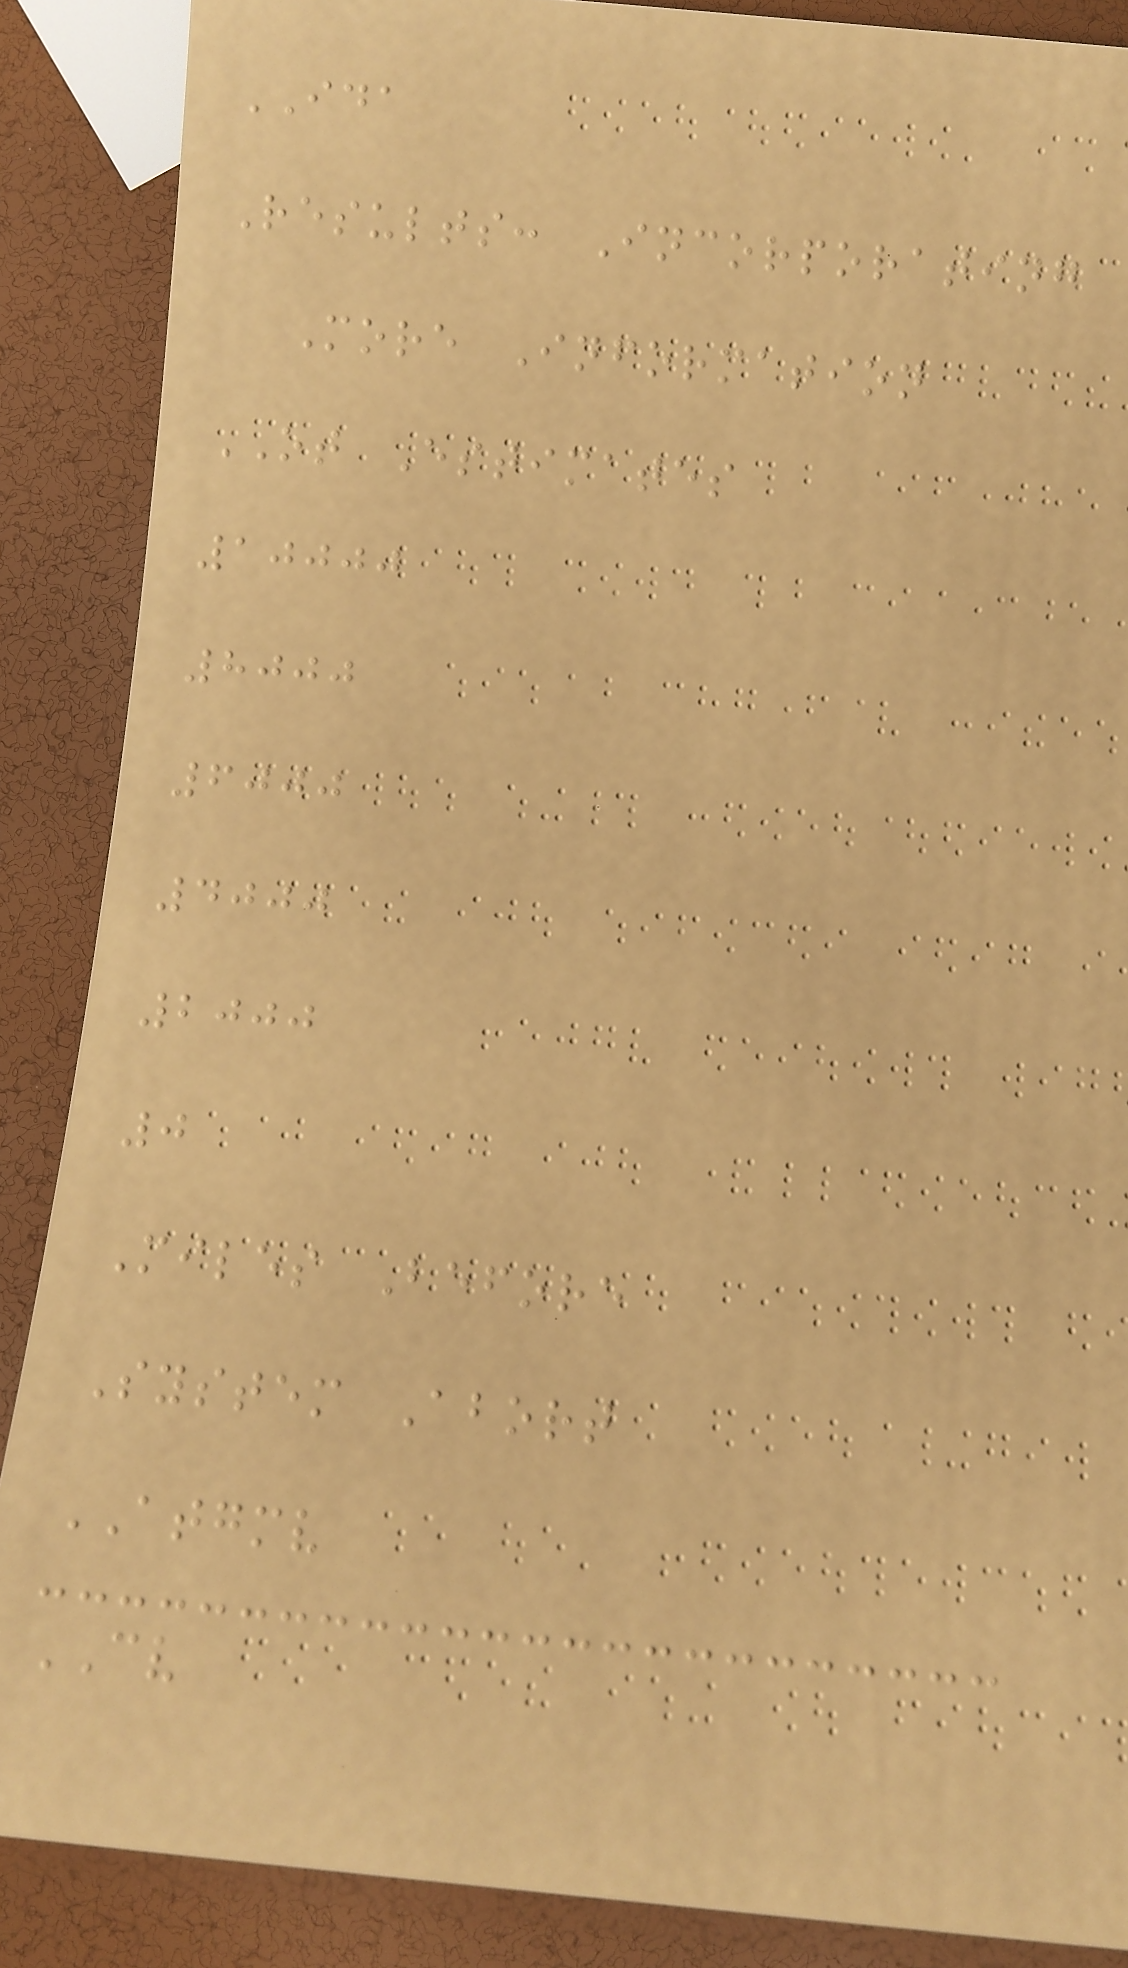IDA
Results: Incorporating
More Information
OT Estimates
10000
8000
6000
4000
2000
0
Miles Before
System Abort
ATGMV
CV
